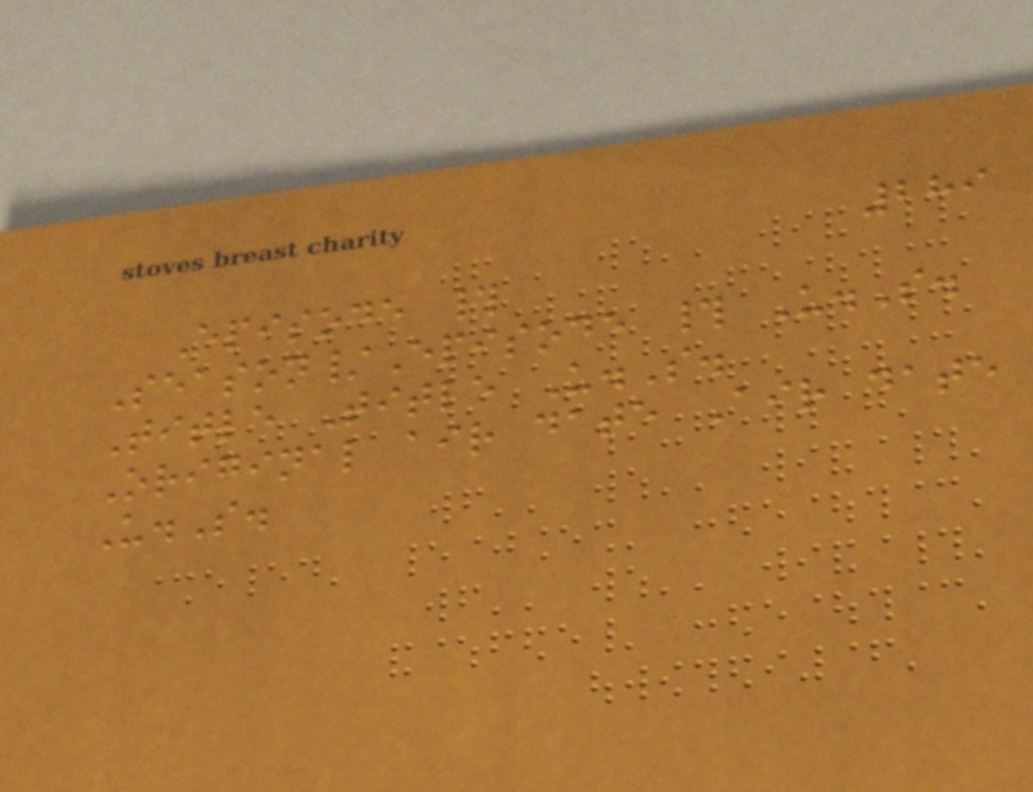289
Episode #
Season/Episode # U.S.
Title Title U.S.
Original air date Air date
U.S.
